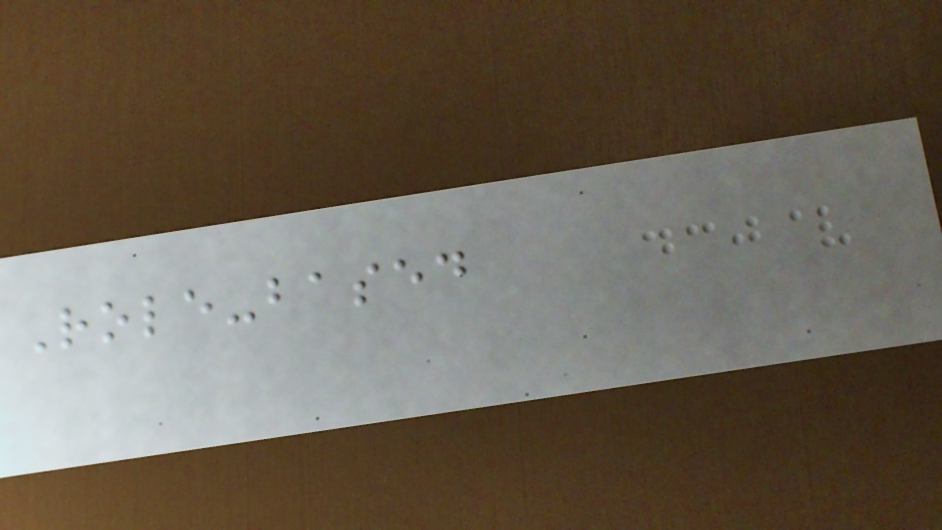Role-based
